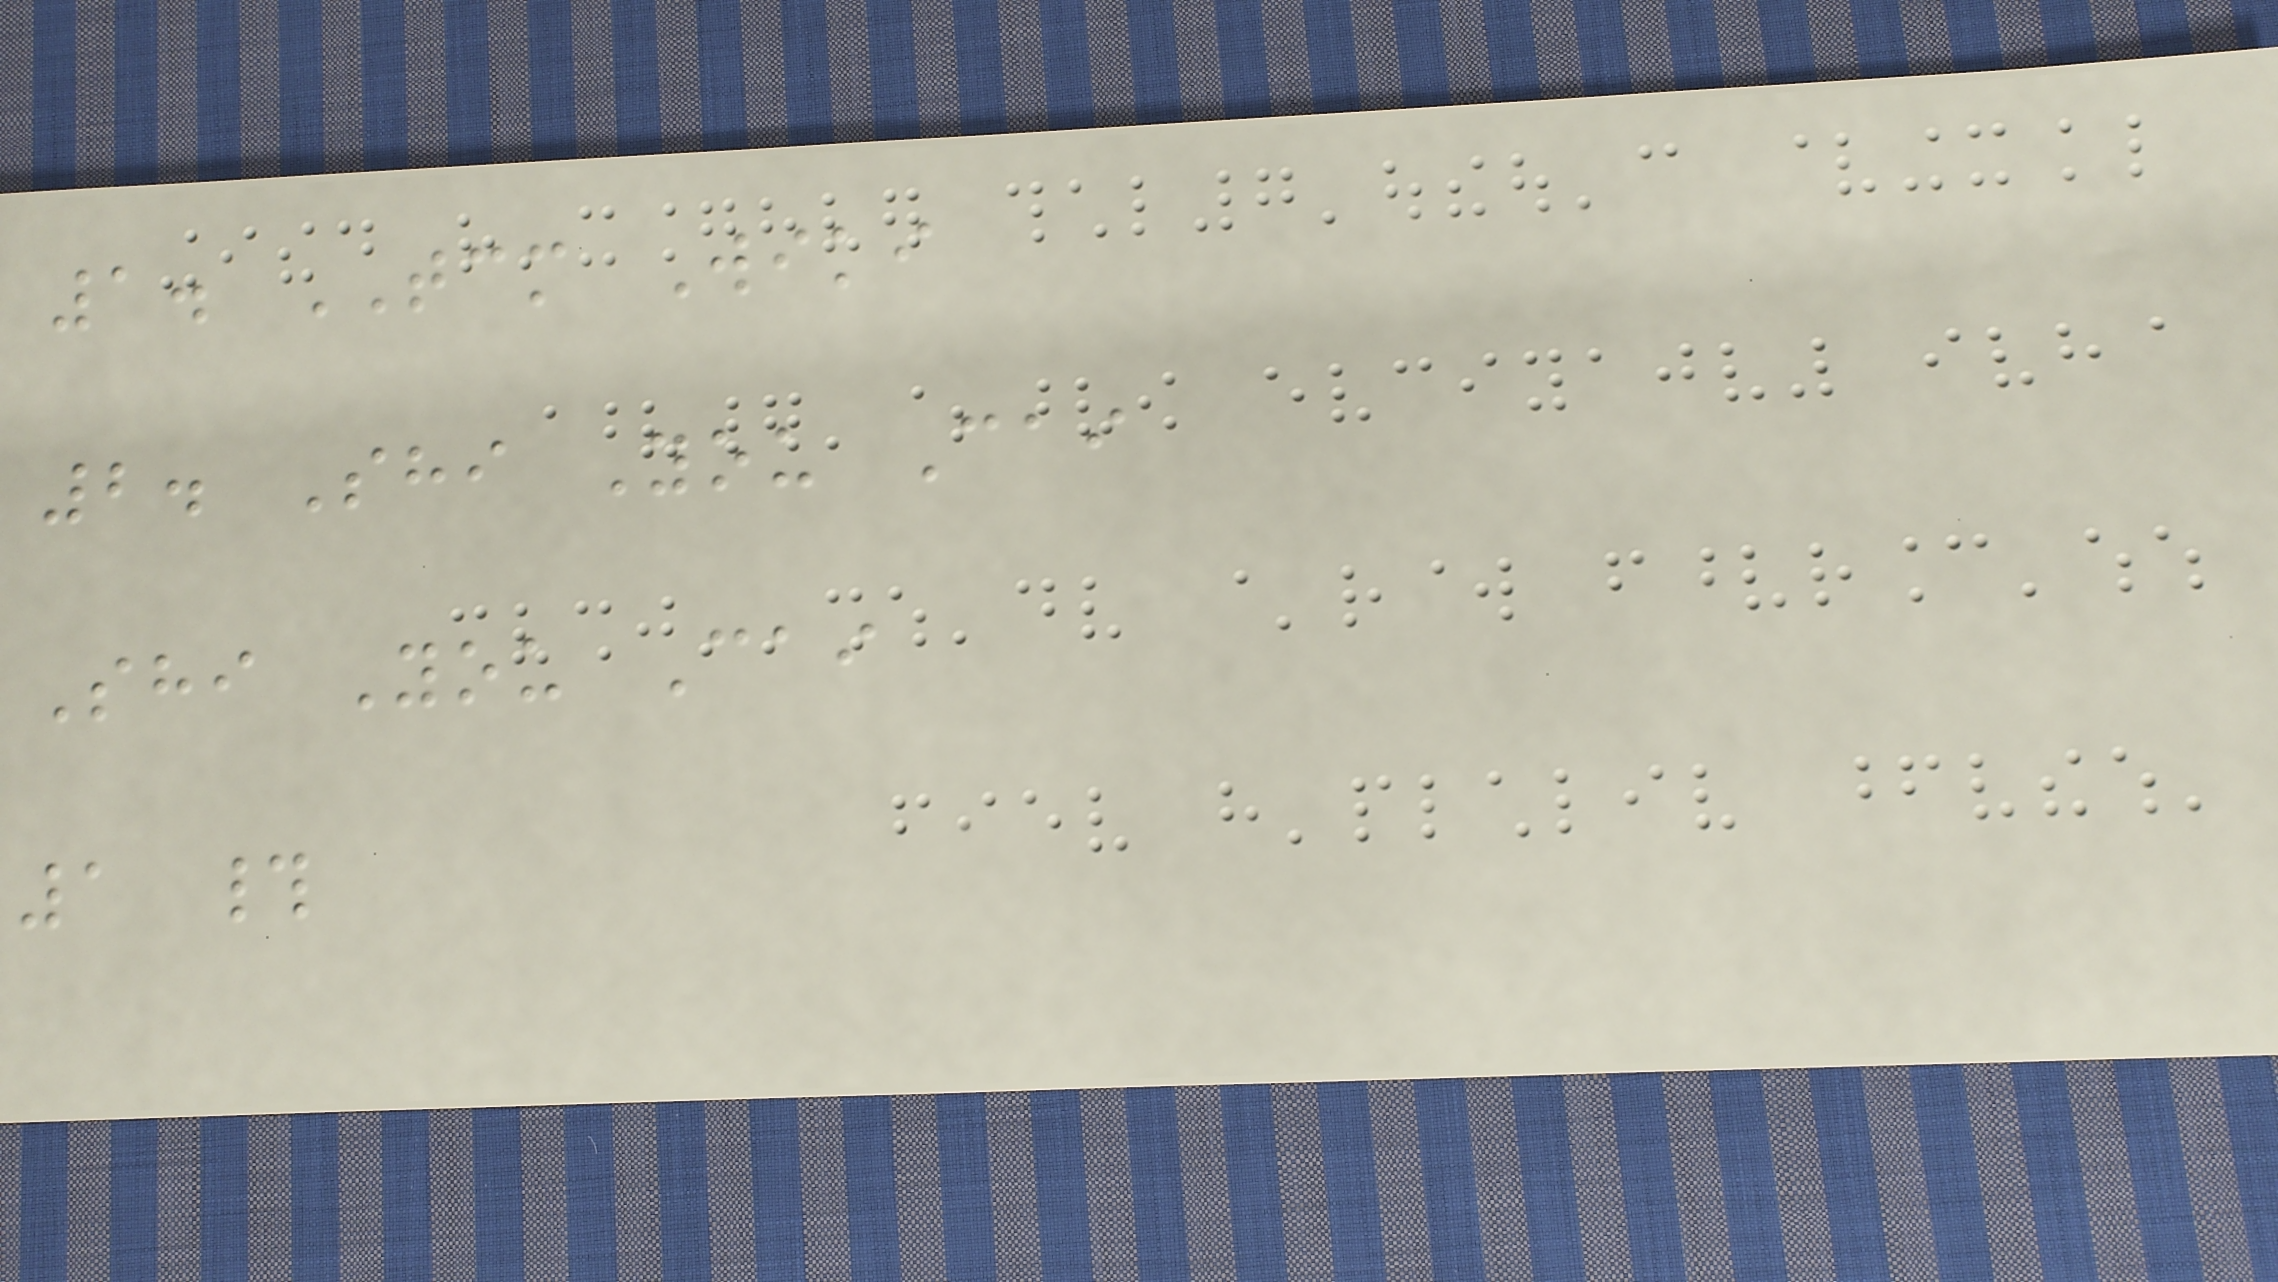1. TCM Wiki
2. Shi You Cai
Shi You Cai
1 #
